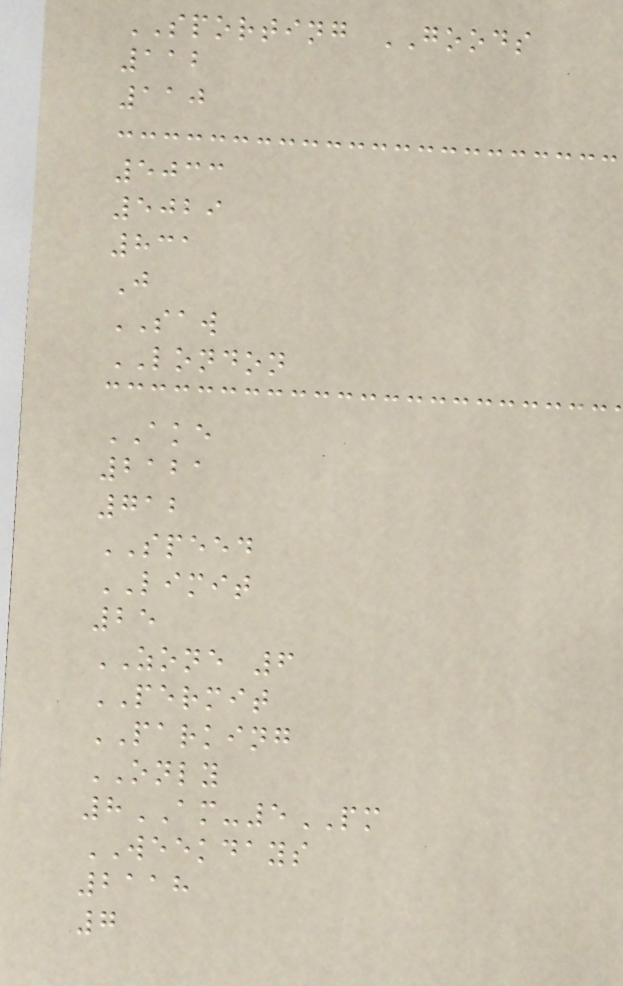SPORTING GOODS
112
110
5033
5029
831
J
SAW
LONDON
AKE
2121
712
SPEED
LIMIT
25
ZONE 6
PERMIT
PARKING
ONLY
8AM-5PM
WEEKDAYS
2118
7
